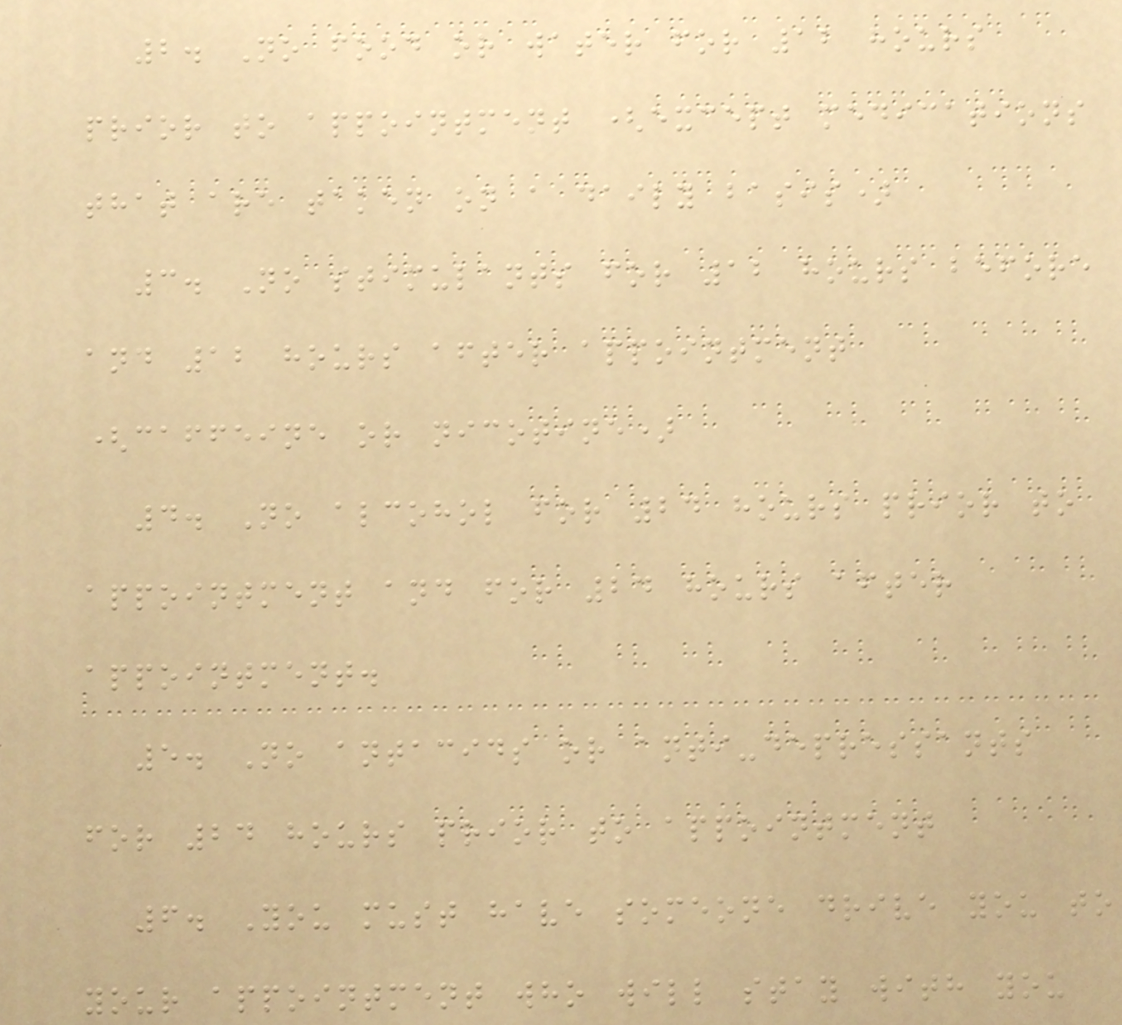2. No food or water for 12 hours
prior to appointment (except medications
that are taken on a daily basis)
3. No stimulants for 12 hours before
and 12 hours after appointment
(caffeine or nicotine)
4. No alcohol for 24 hours prior to
appointment and for 24 hours after
appointment.
5. No antacids or anti-depressants
for 24 hours prior to appointment
6. You must have someone drive you to
your appointment who will stay with you
